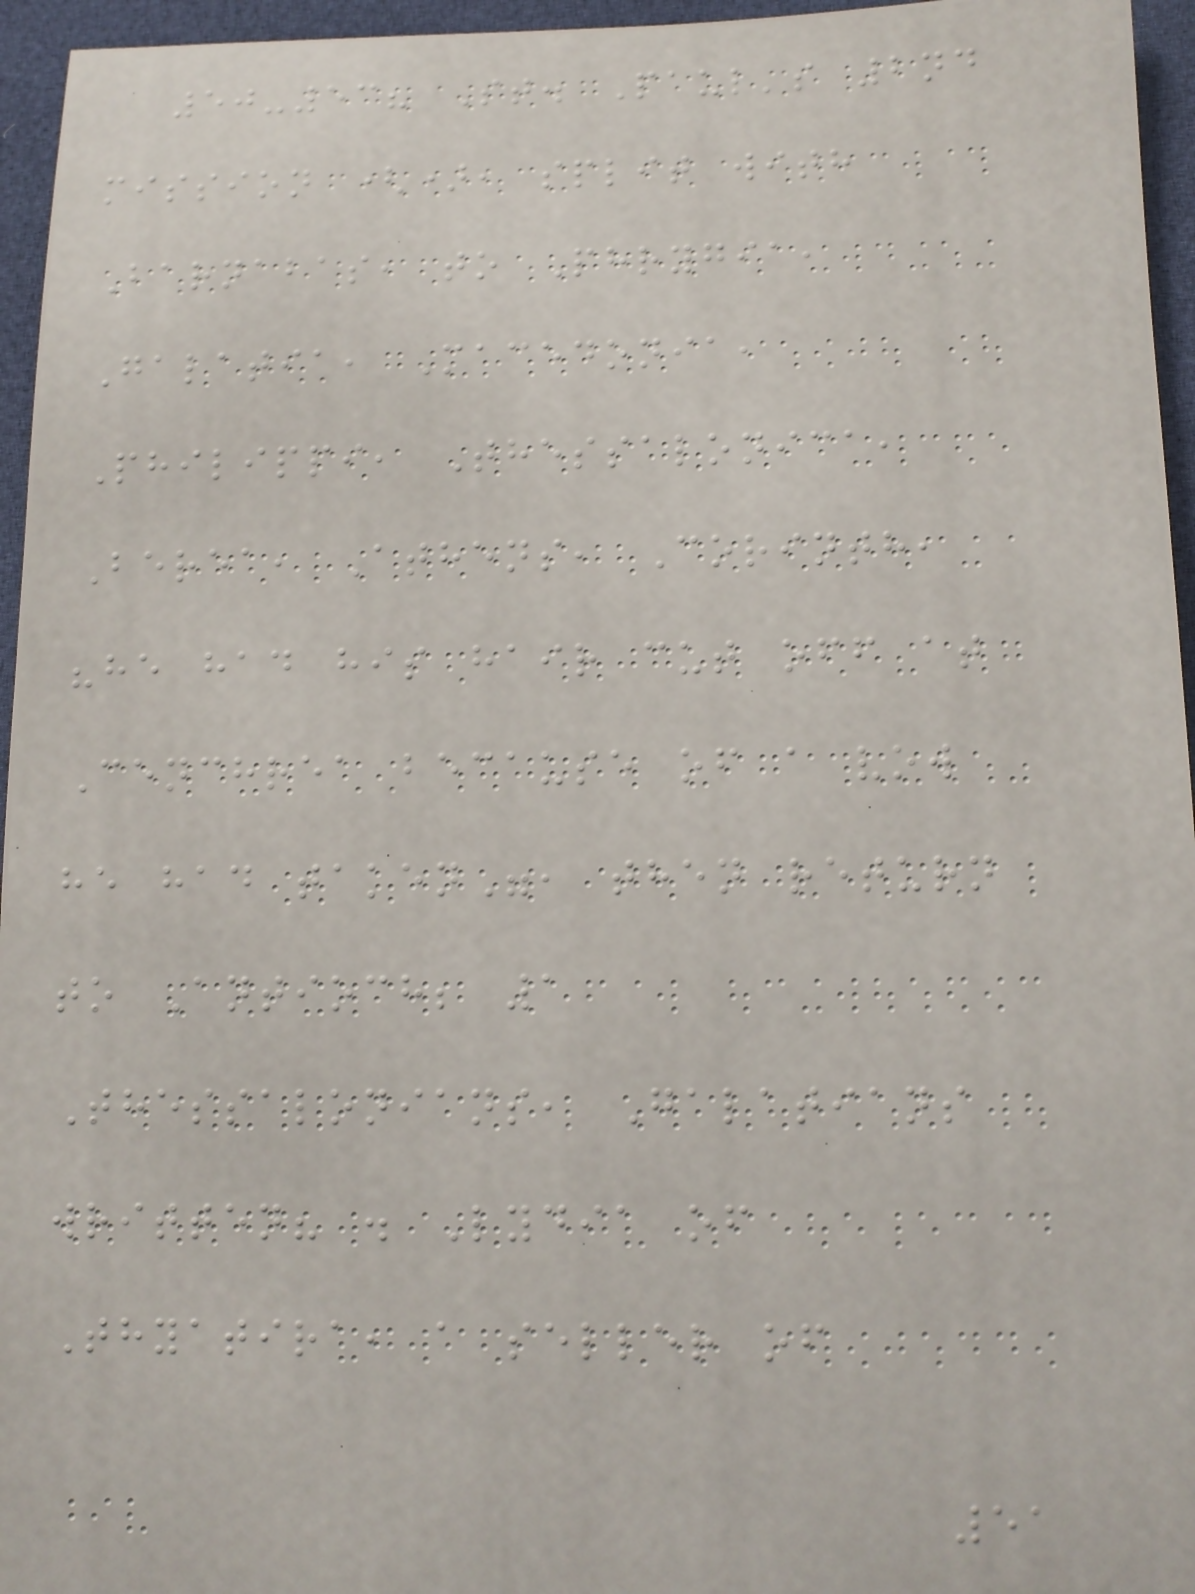50-53? St. Paul's 2nd
mission (), split with
Barnabas, to Phrygia,
Galatia, Macedonia,
Philippi, Thessalonica,
Berea, Athens, Corinth,
"he had his hair cut off at
Cenchrea because of a vow
he had taken", then return
to Antioch; 1
Thessalonians, Galatians
written? . Lydia of
Thyatira, a seller of
51
